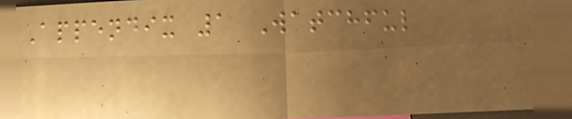Appendix 1 Watchful
